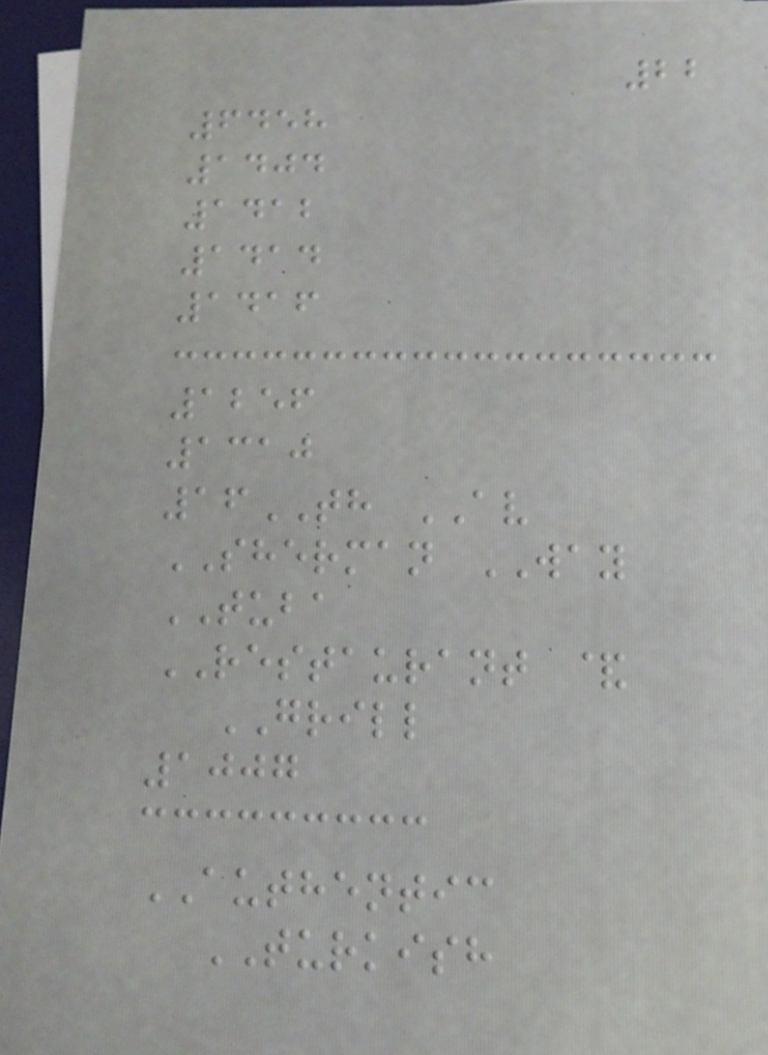22
6458
1404
1412
1414
1416
1256
1310
16TH AV
SHERMAN WAY
TUBA
RESTAURANT &
GRILL
1007
AUTHENTIC
TURKISH
